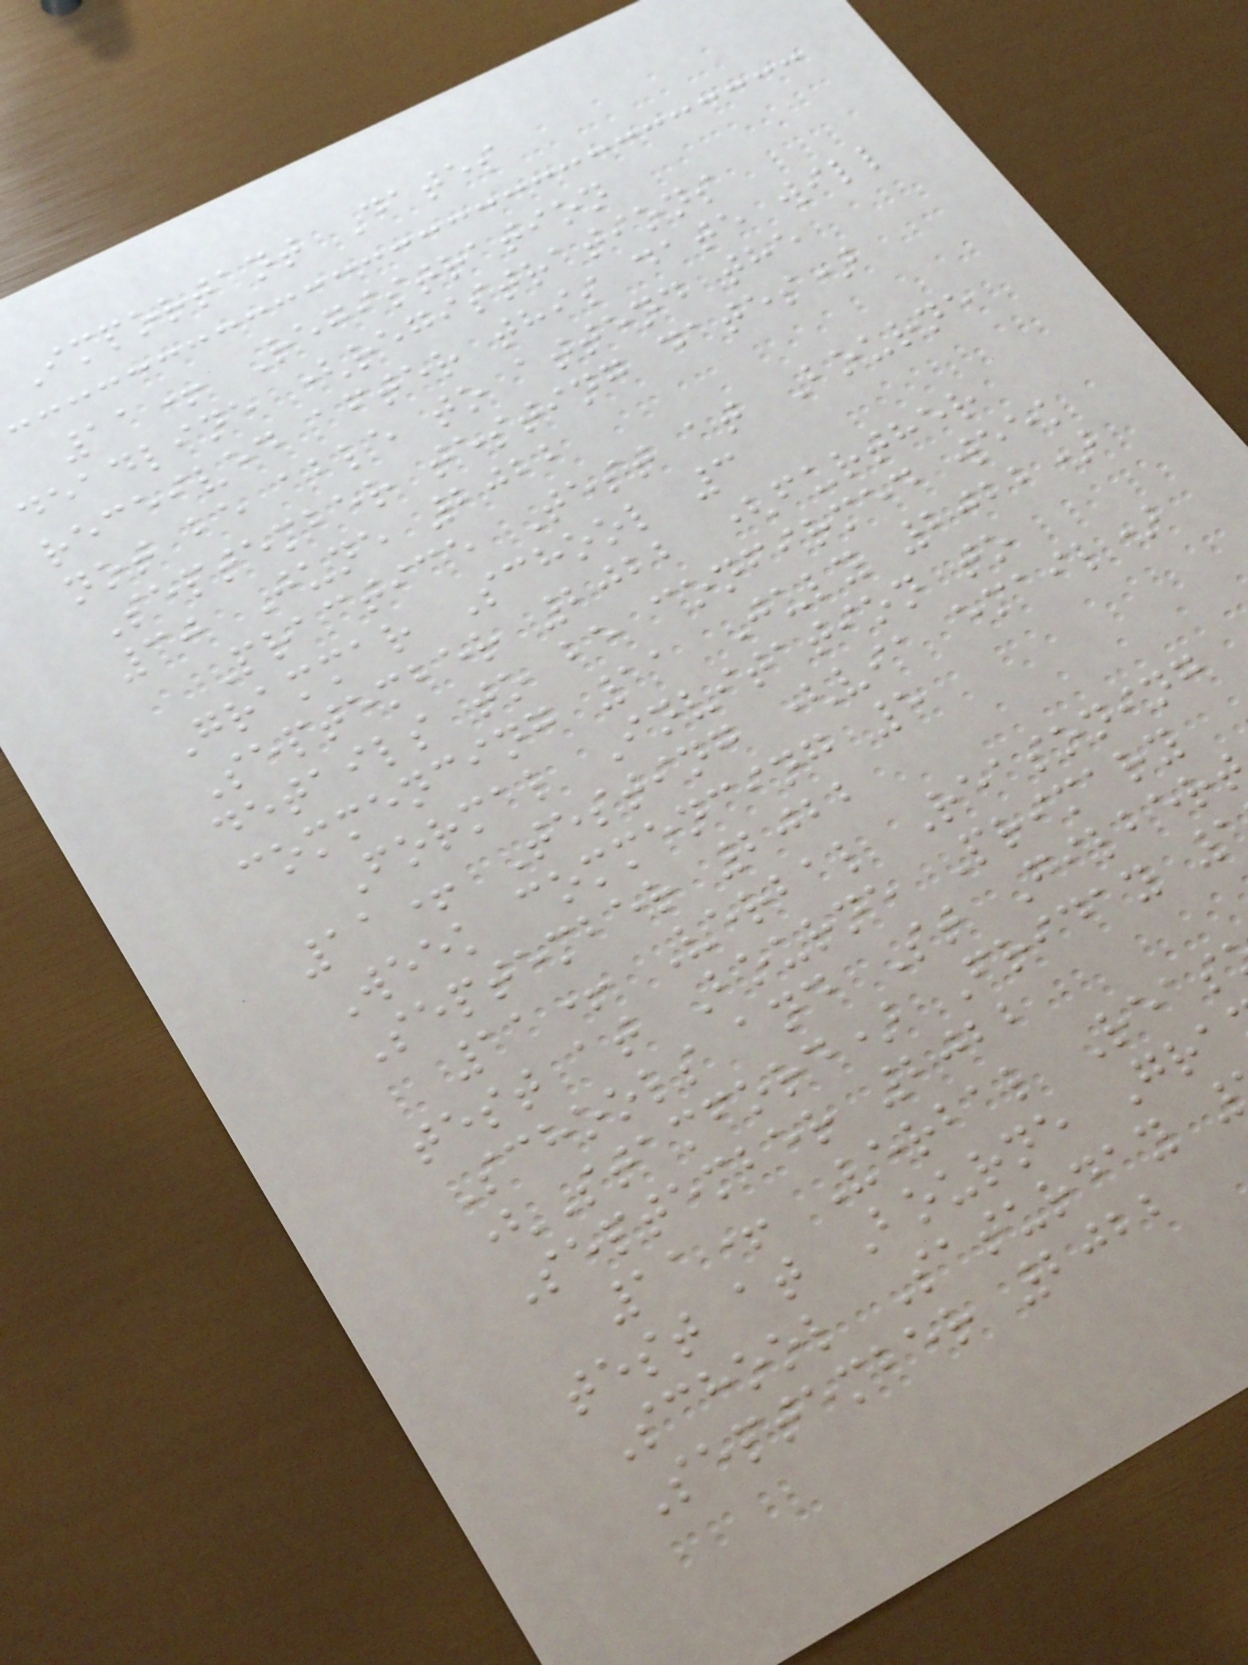Important Dates
11+ Registration
deadline (registrations
received after this date will
not be able to attend the
September testing dates)
30 June 2022
Practice Test at Bourne
Grammar School 3
September 2022 (further
details to be confirmed week
commencing 11 July 2022)
Formal Invitation to
11+ Testing (via email)
Week commencing 5
September 2022
11+ Verbal Reasoning
test at Bourne Primary
Schools and St Gilber
(Stamford) Friday
September 2022
11+ Verbal Reas
test at Bourne Gra
School Saturday
September 2022
